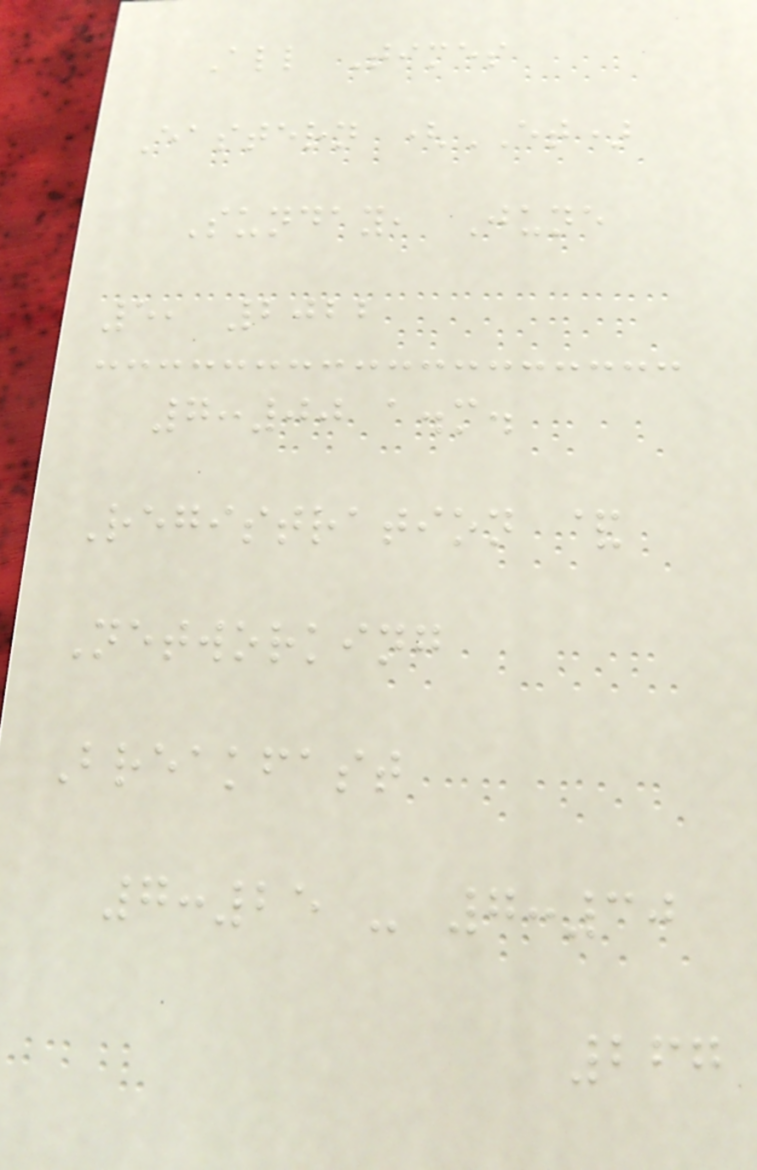All Times
Eastern (ET)
Sunday, June
5, 2022
7:00 a.m.
Registration &
Networking
Breakfast
7:25 - 7:30
267
